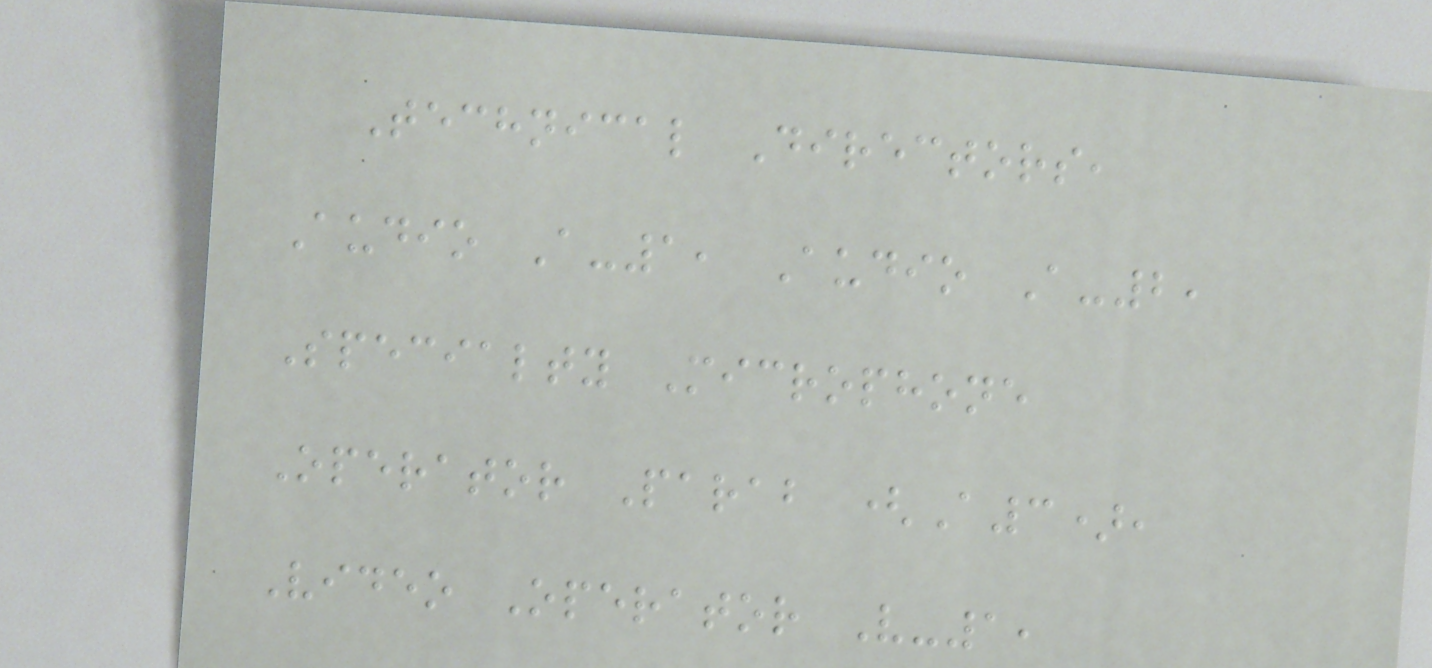Technical Directors,
Audio A-1, Audio A-2,
Specialty Microphone
Operator Parab (A3),
Video Operator V-1,
